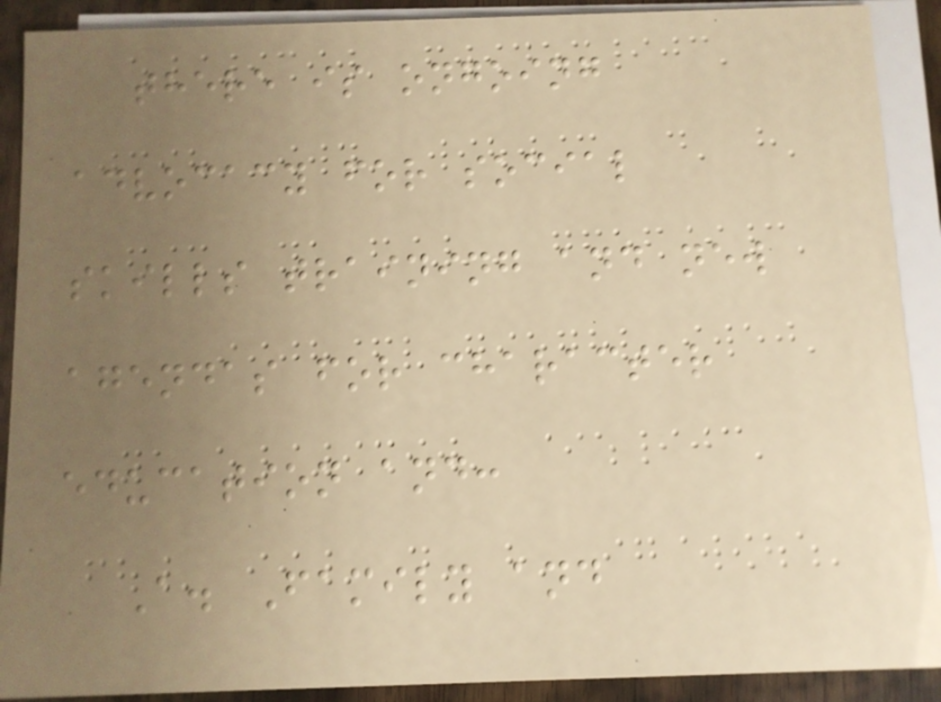there is ongoing
advocacy for social
skills training and new
agendas for character
education and:
A. Family and
